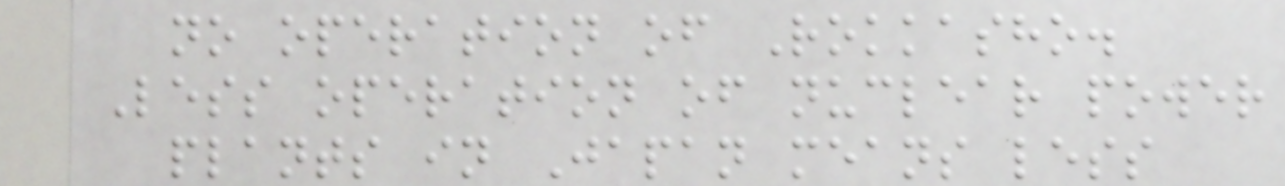no operation of Rokkasho.
Less operation of nuclear power
plants in Japan means less
